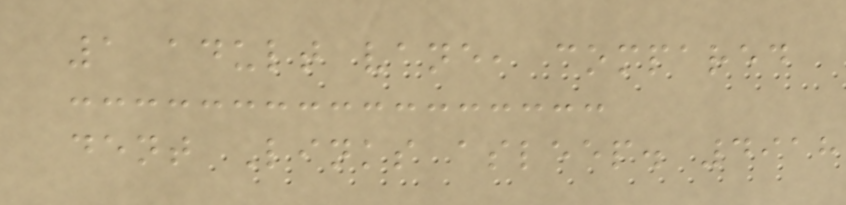1 adult vane, compared
dent Links asleep. 4918
